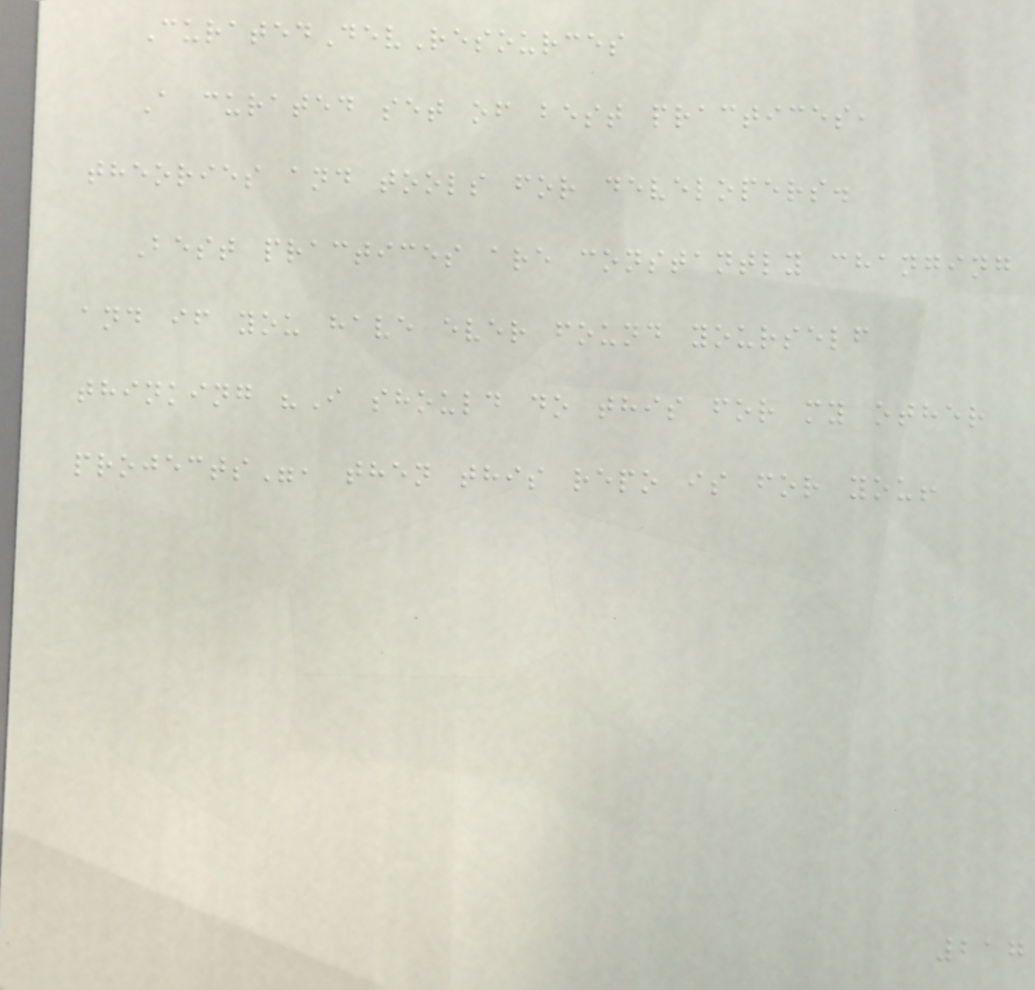CuratedDevResources
A curated set of best practices,
theories and tools for developers.
Best practices are constantly changing
and if you have ever found yourself
thinking "I should do this for my other
projects", then this repo is for you!
217
